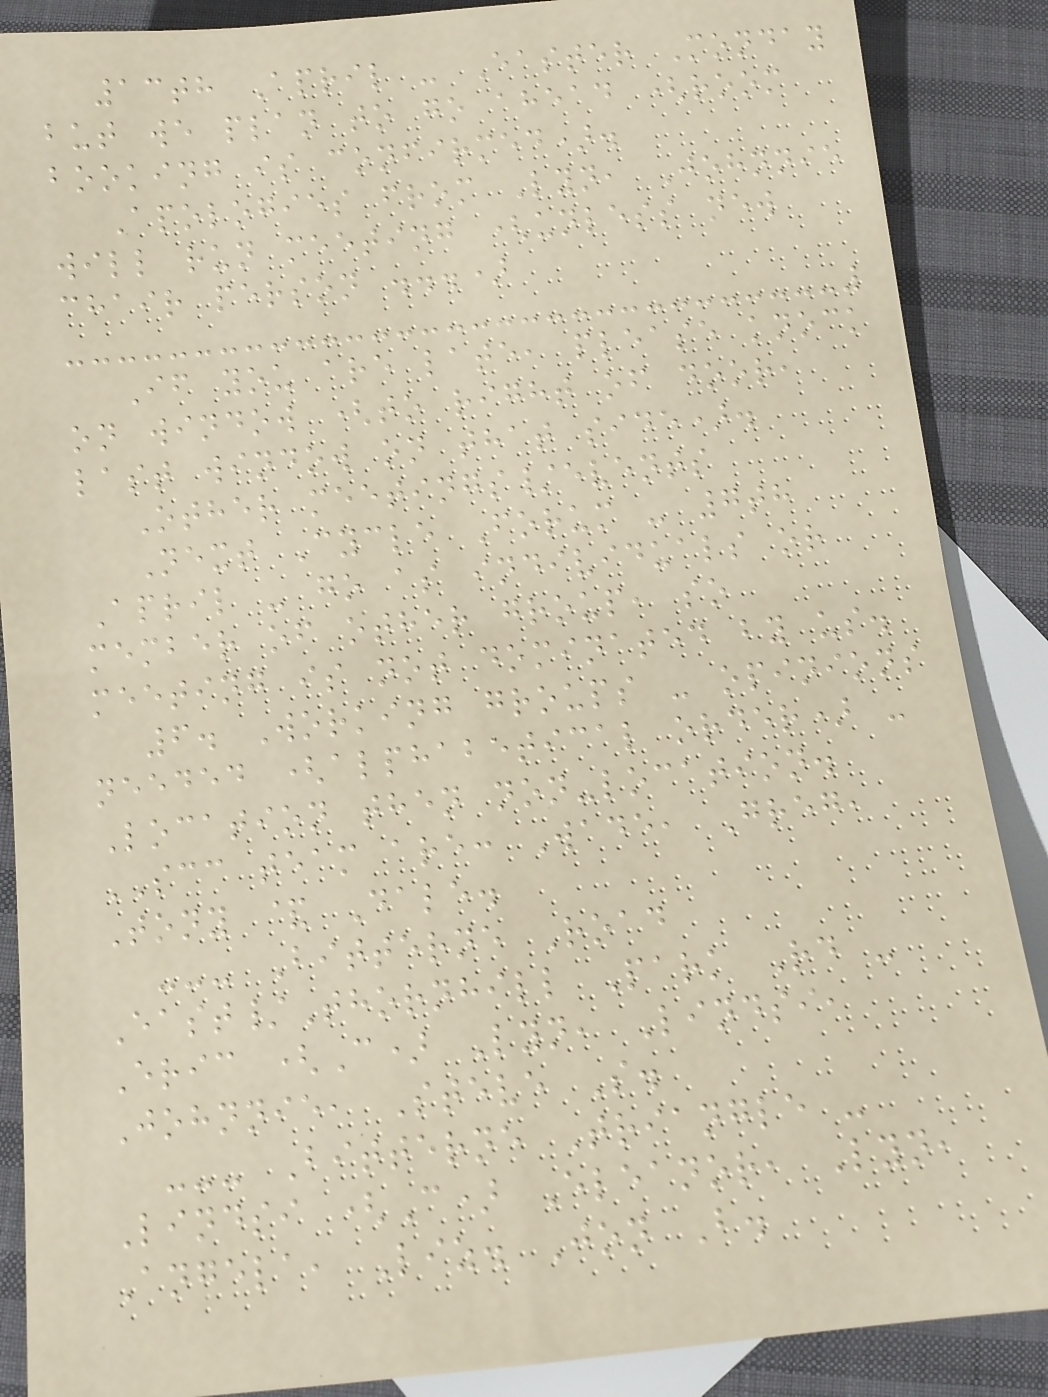13th April - Easter Monday
but we plan to go ahead (room
booking is confirmed).
Apologies from Lyn, Johnnie
will run meeting (unless new
chair person ...)
If you are late, please knock
on window (to right of door,
last window on that side).
Other meetings/events
Next Cycle Forum - 7th
April - go as individuals or
member of other group, so
meeting is not dominated by us.
6. Working groups - opinions
needed (alphabetical order) -
Location then non-location.
SCC team are: Wade, Greg,
Tony & Dale.
--- Bitterne Road
East/Thornhill Park Rd -
Eric (C) Lyn, Lindsi,
Johnnie, Steve S.
--- Bitterne Triangle -
Lindsi (C) Eleanor, Lyn,
Angela, Liz. Jon B.
